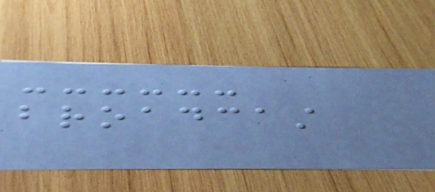broadcast
